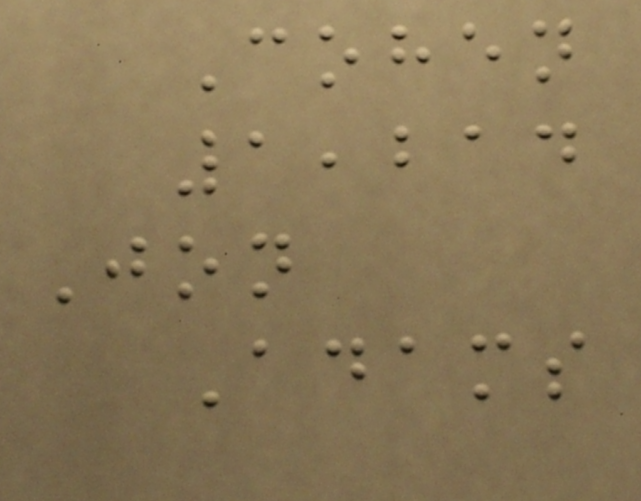Cohen
1,214
Jon
Adams
